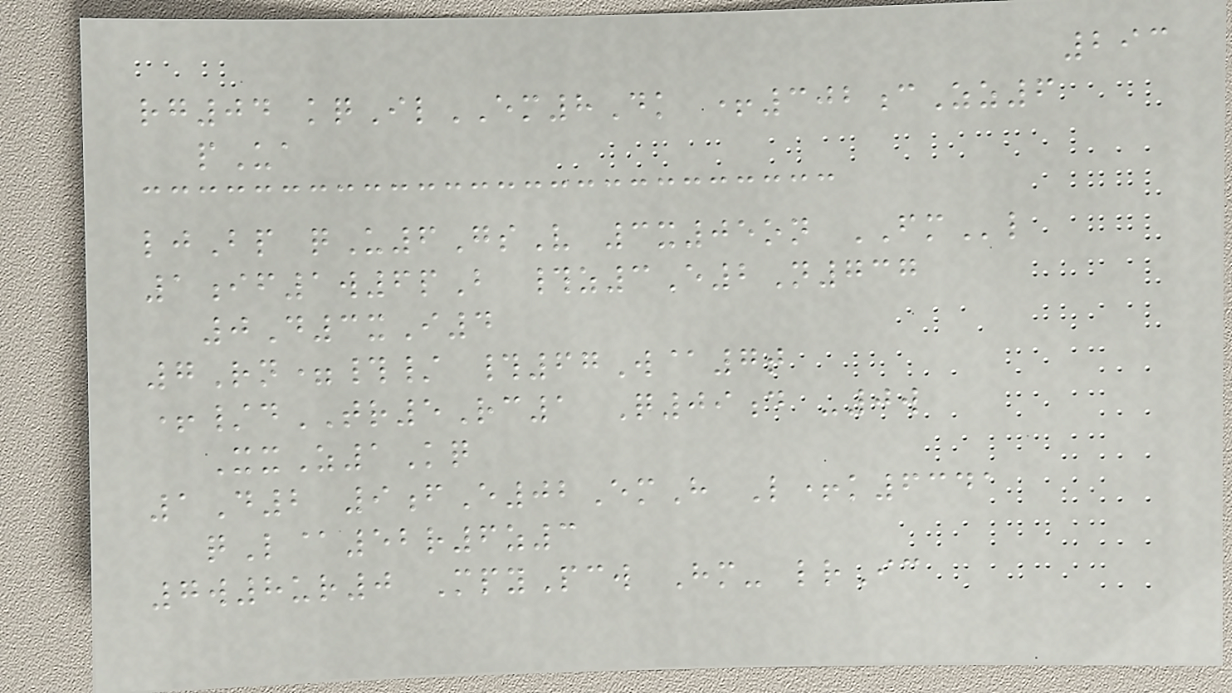293
rg04 kqIlEM8Dk +302cZz6
pUa
ljBp qU6GsV 3x05on FMl
1if1w6pB #z3E2N737
0D3xI4
7Rn=#/ #67W@7t
+/dTR5Rc1 Q09d -0w
XxZ1Kq
1D2 9fE02EmH L+k6341
qL@52r6z3
7w8ur0 MpyPcw Hm- lrIc
